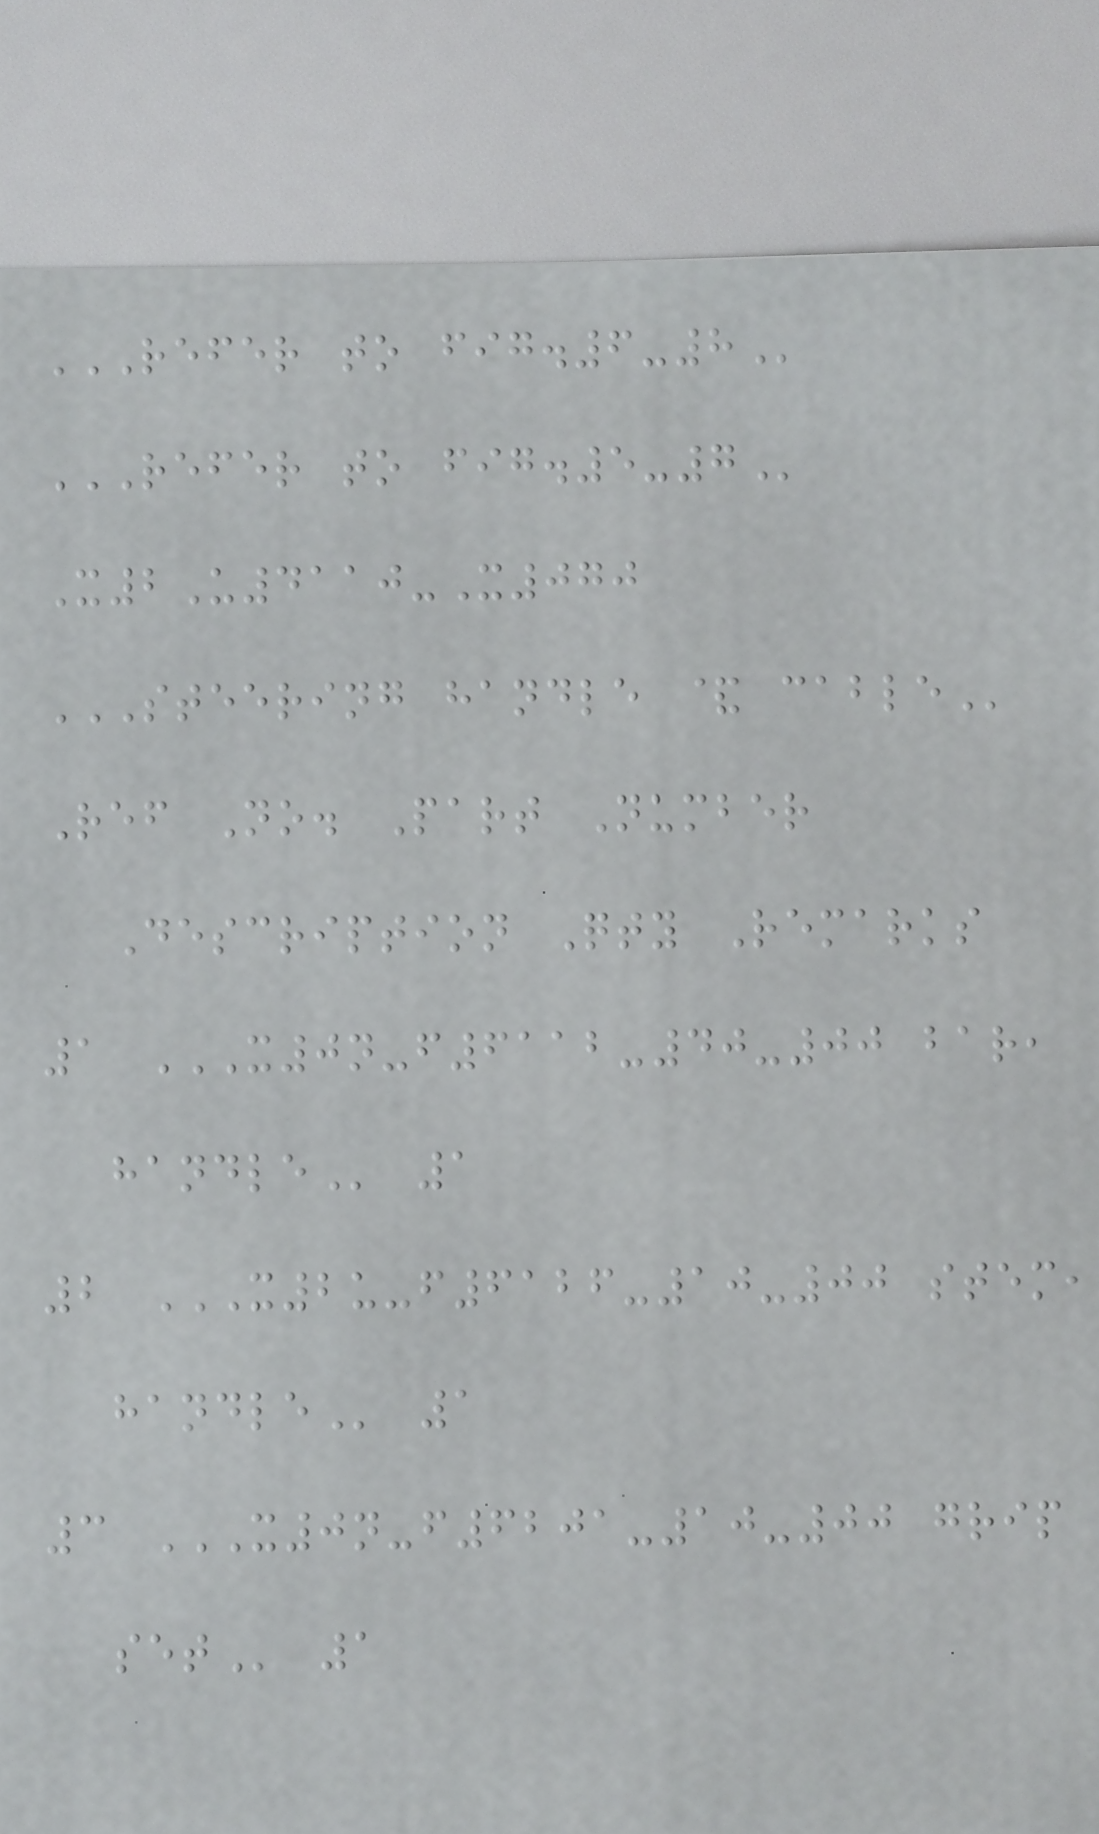REFER TO FIG.6-8
REFER TO FIG.5-7
X2U4110-X070
STEERING HANDLE & CABLE
Ref No. Part Number
Description Qty Remarks
1 X0N-F6112-40-00 BAR,
HANDLE 1
2 X2U-F6126-10-00 STEM,
HANDLE 1
3 X0N-F6201-10-00 GRIP
SET 1
